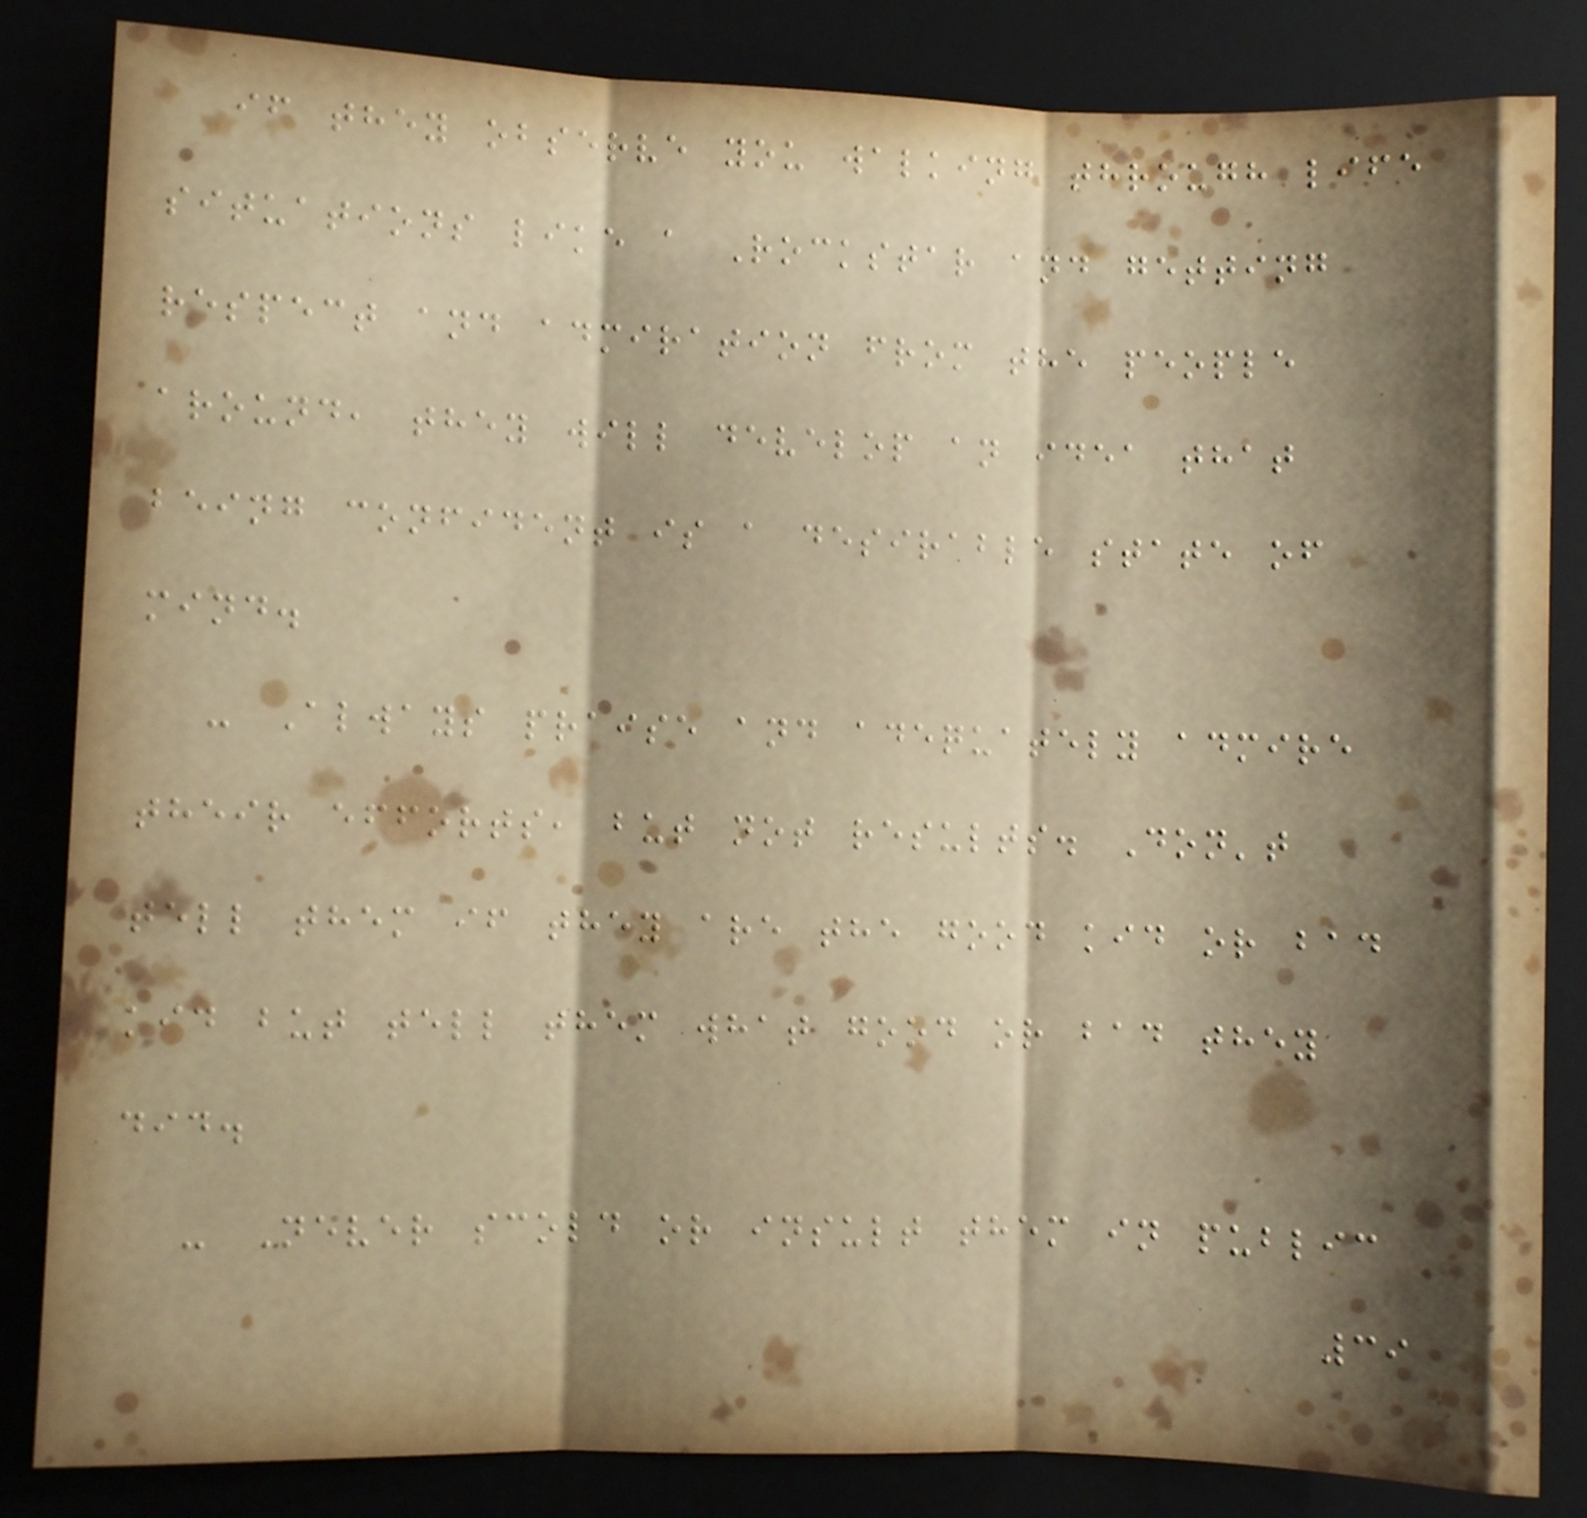if they observe you walking through life
situations like a Rockstar and getting
respect and admiration from the people
around, they will develop an idea that
being confident is a desirable state of
mind.
- Always praise and adequately admire
their efforts, but not results. Don't
tell them if they are the good kid or bad
kid but tell them what good or bad they
did.
- Never scold or insult them in public
39
